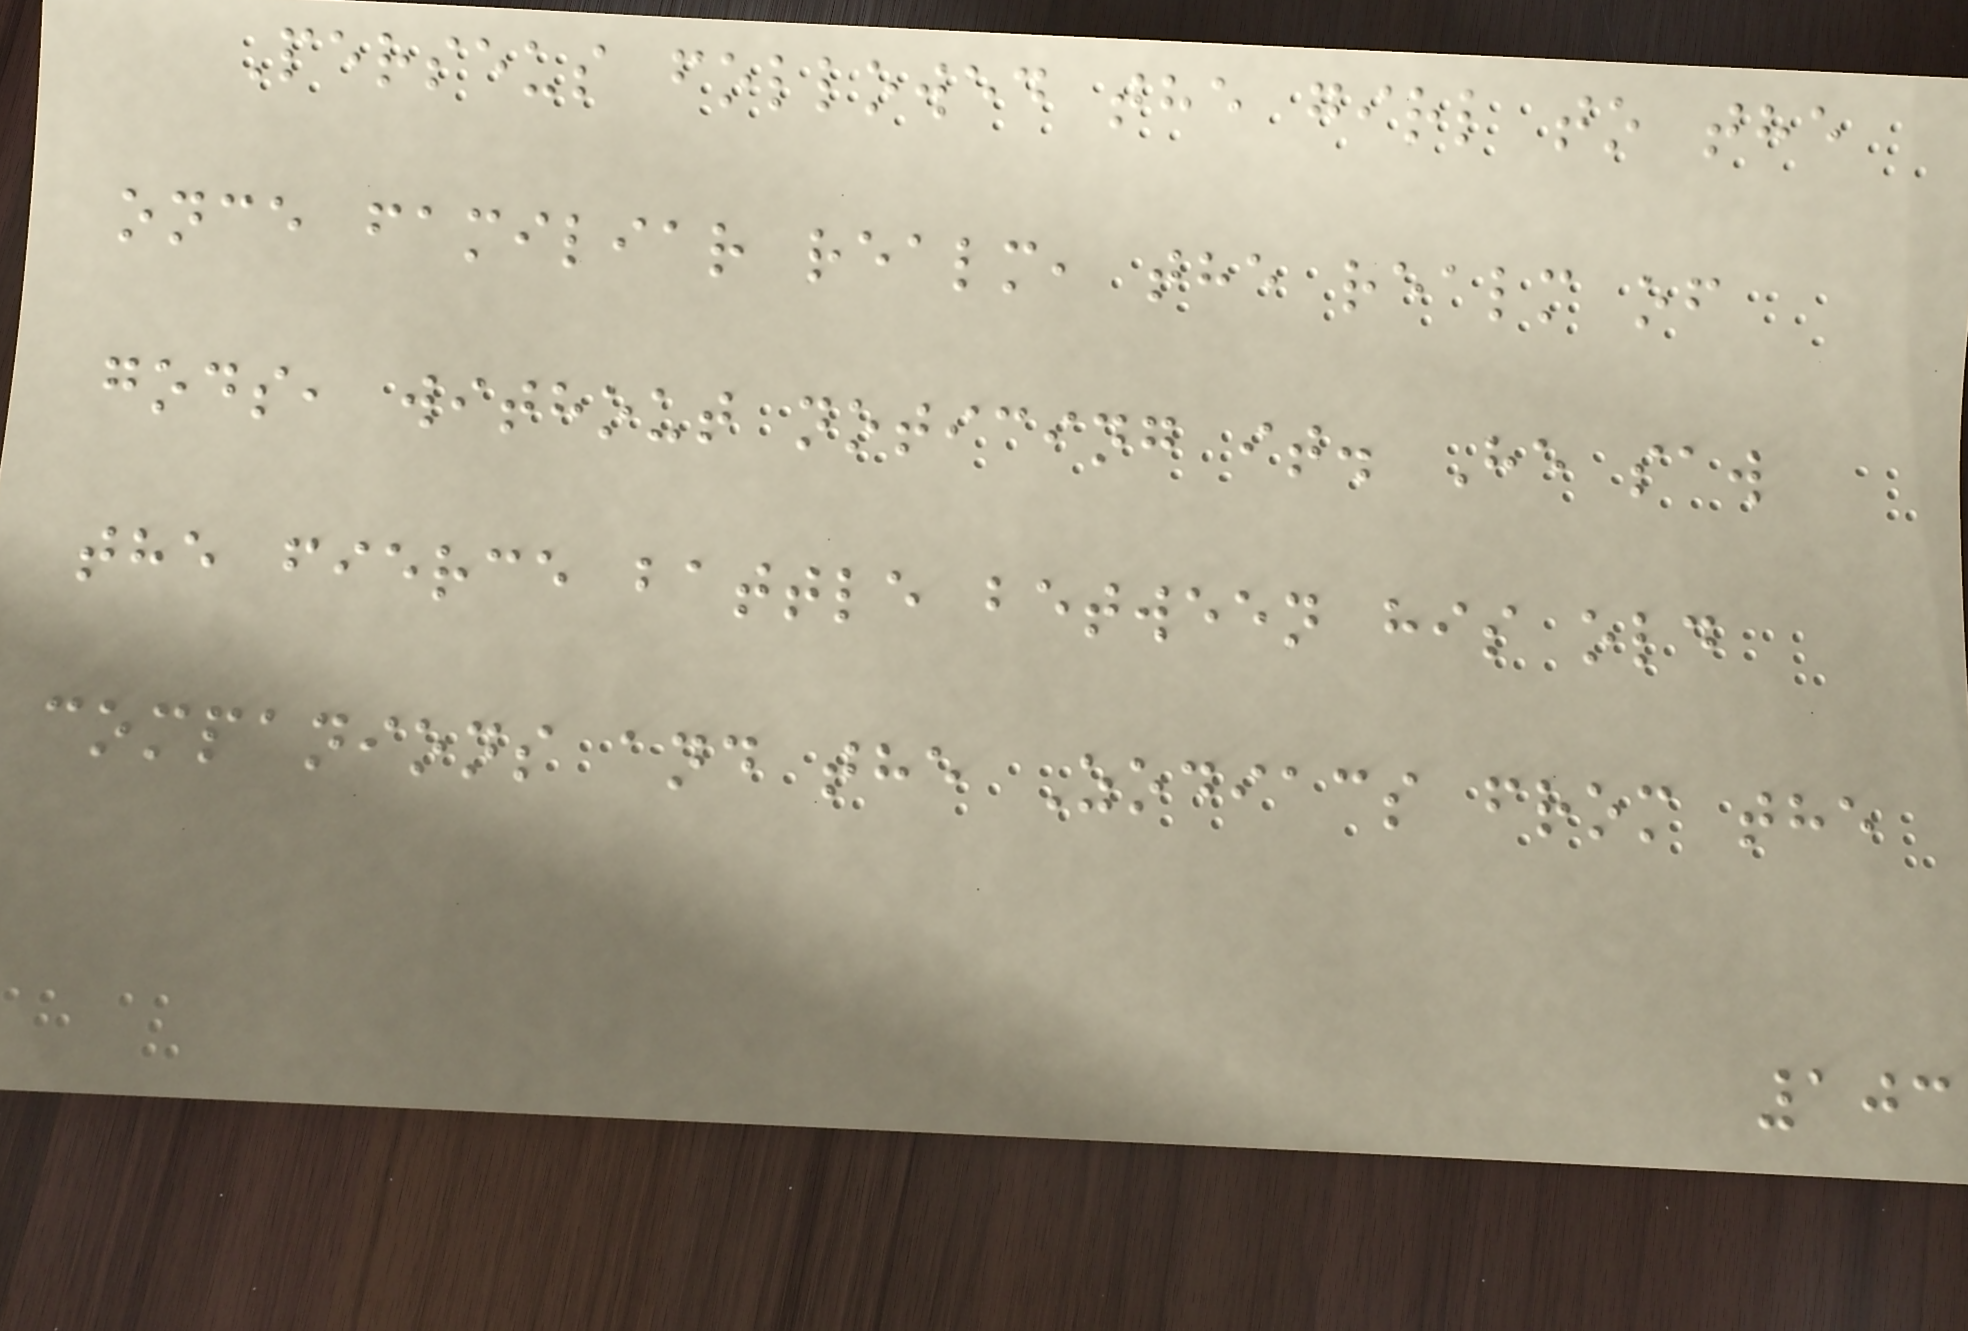Perseus followed the girl to the
once familiar realm, the realm of
gods, without noticing it. He saw
the fierce battle between his old
companions and the Zodiacs from the
103
